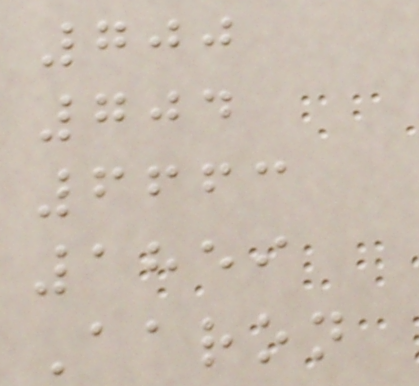700
704
6663
1859
Aaron
